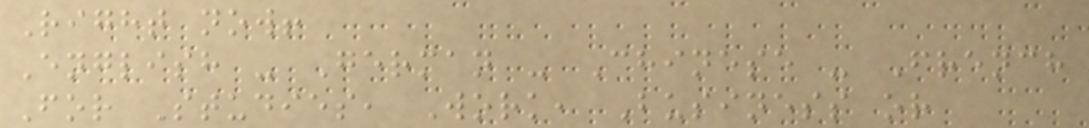Right now!
English - German - Chinese - French
For Studies, Work, Business or
